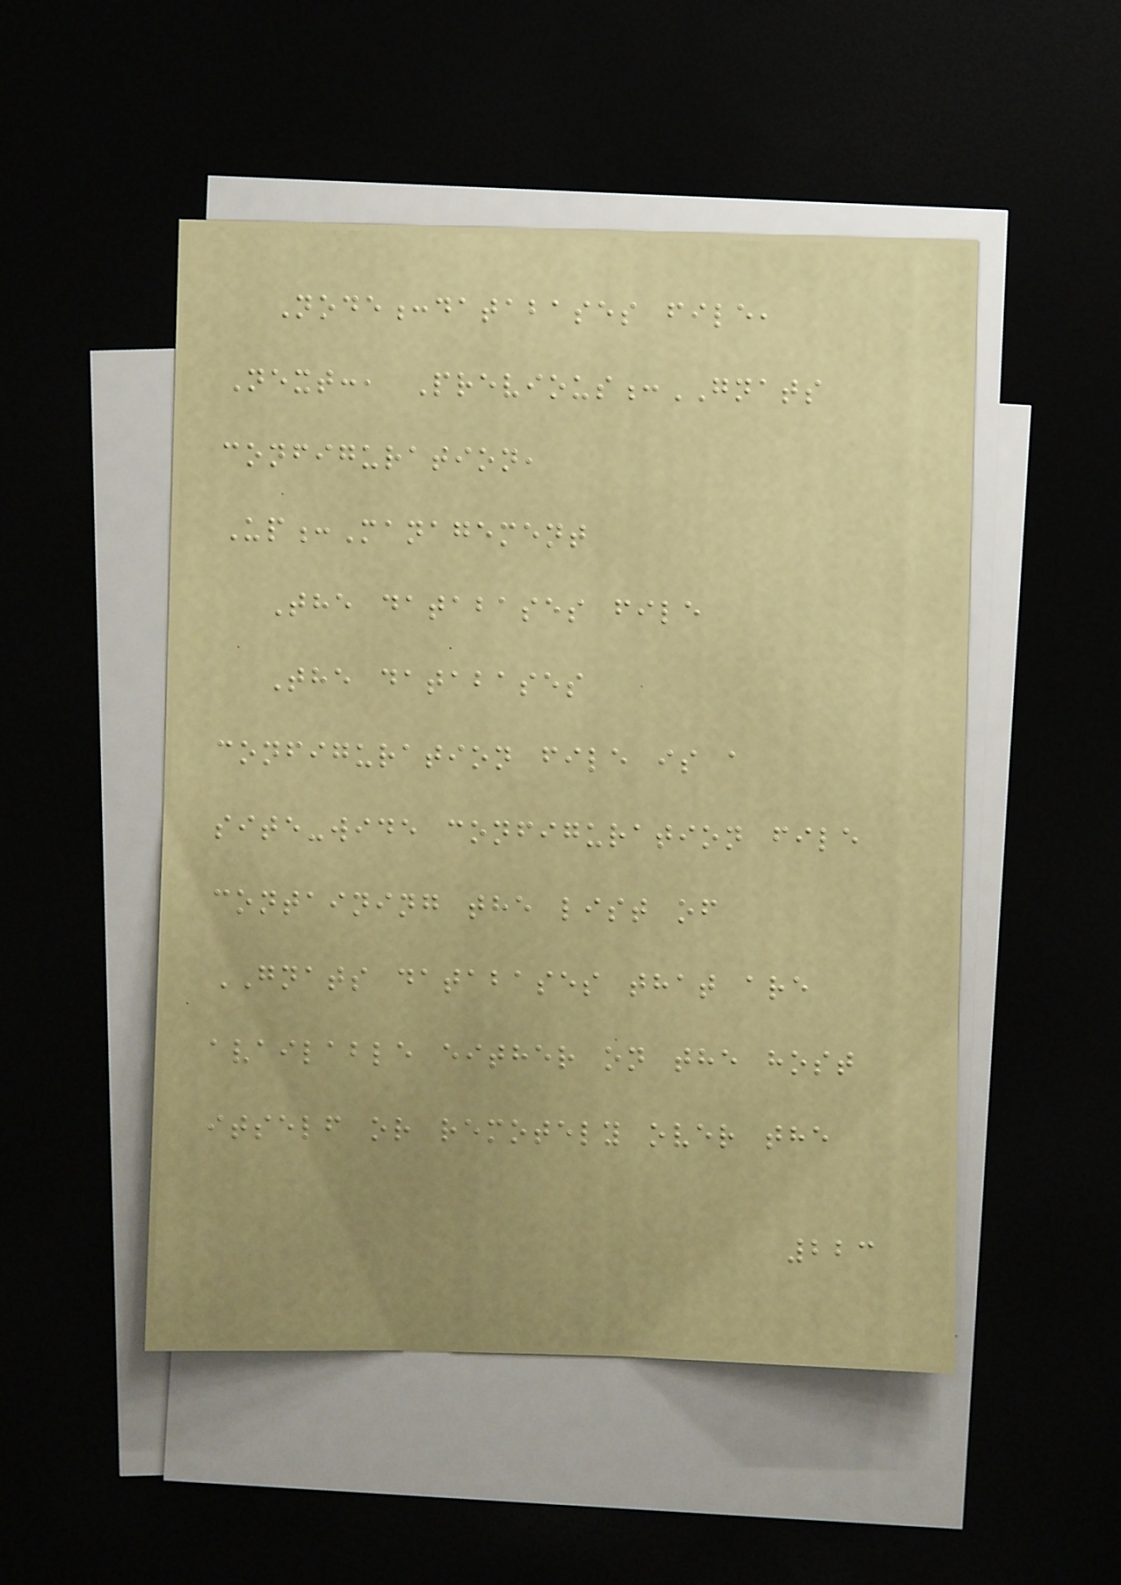Node:databases file,
Next:, Previous:GNATS
configuration,
Up:Management
The databases file
The databases
configuration file is a
site-wide configuration file
containing the list of
GNATS databases that are
available either on the host
itself or remotely over the
223
